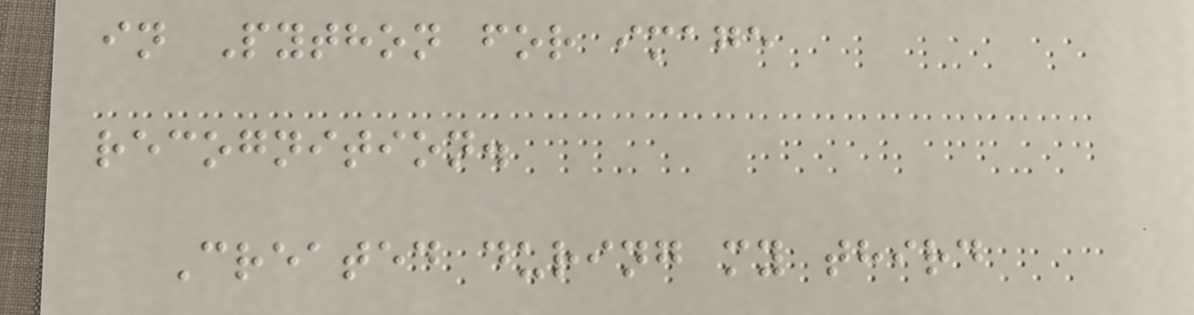in Python for image
recognition.
Created during my third
